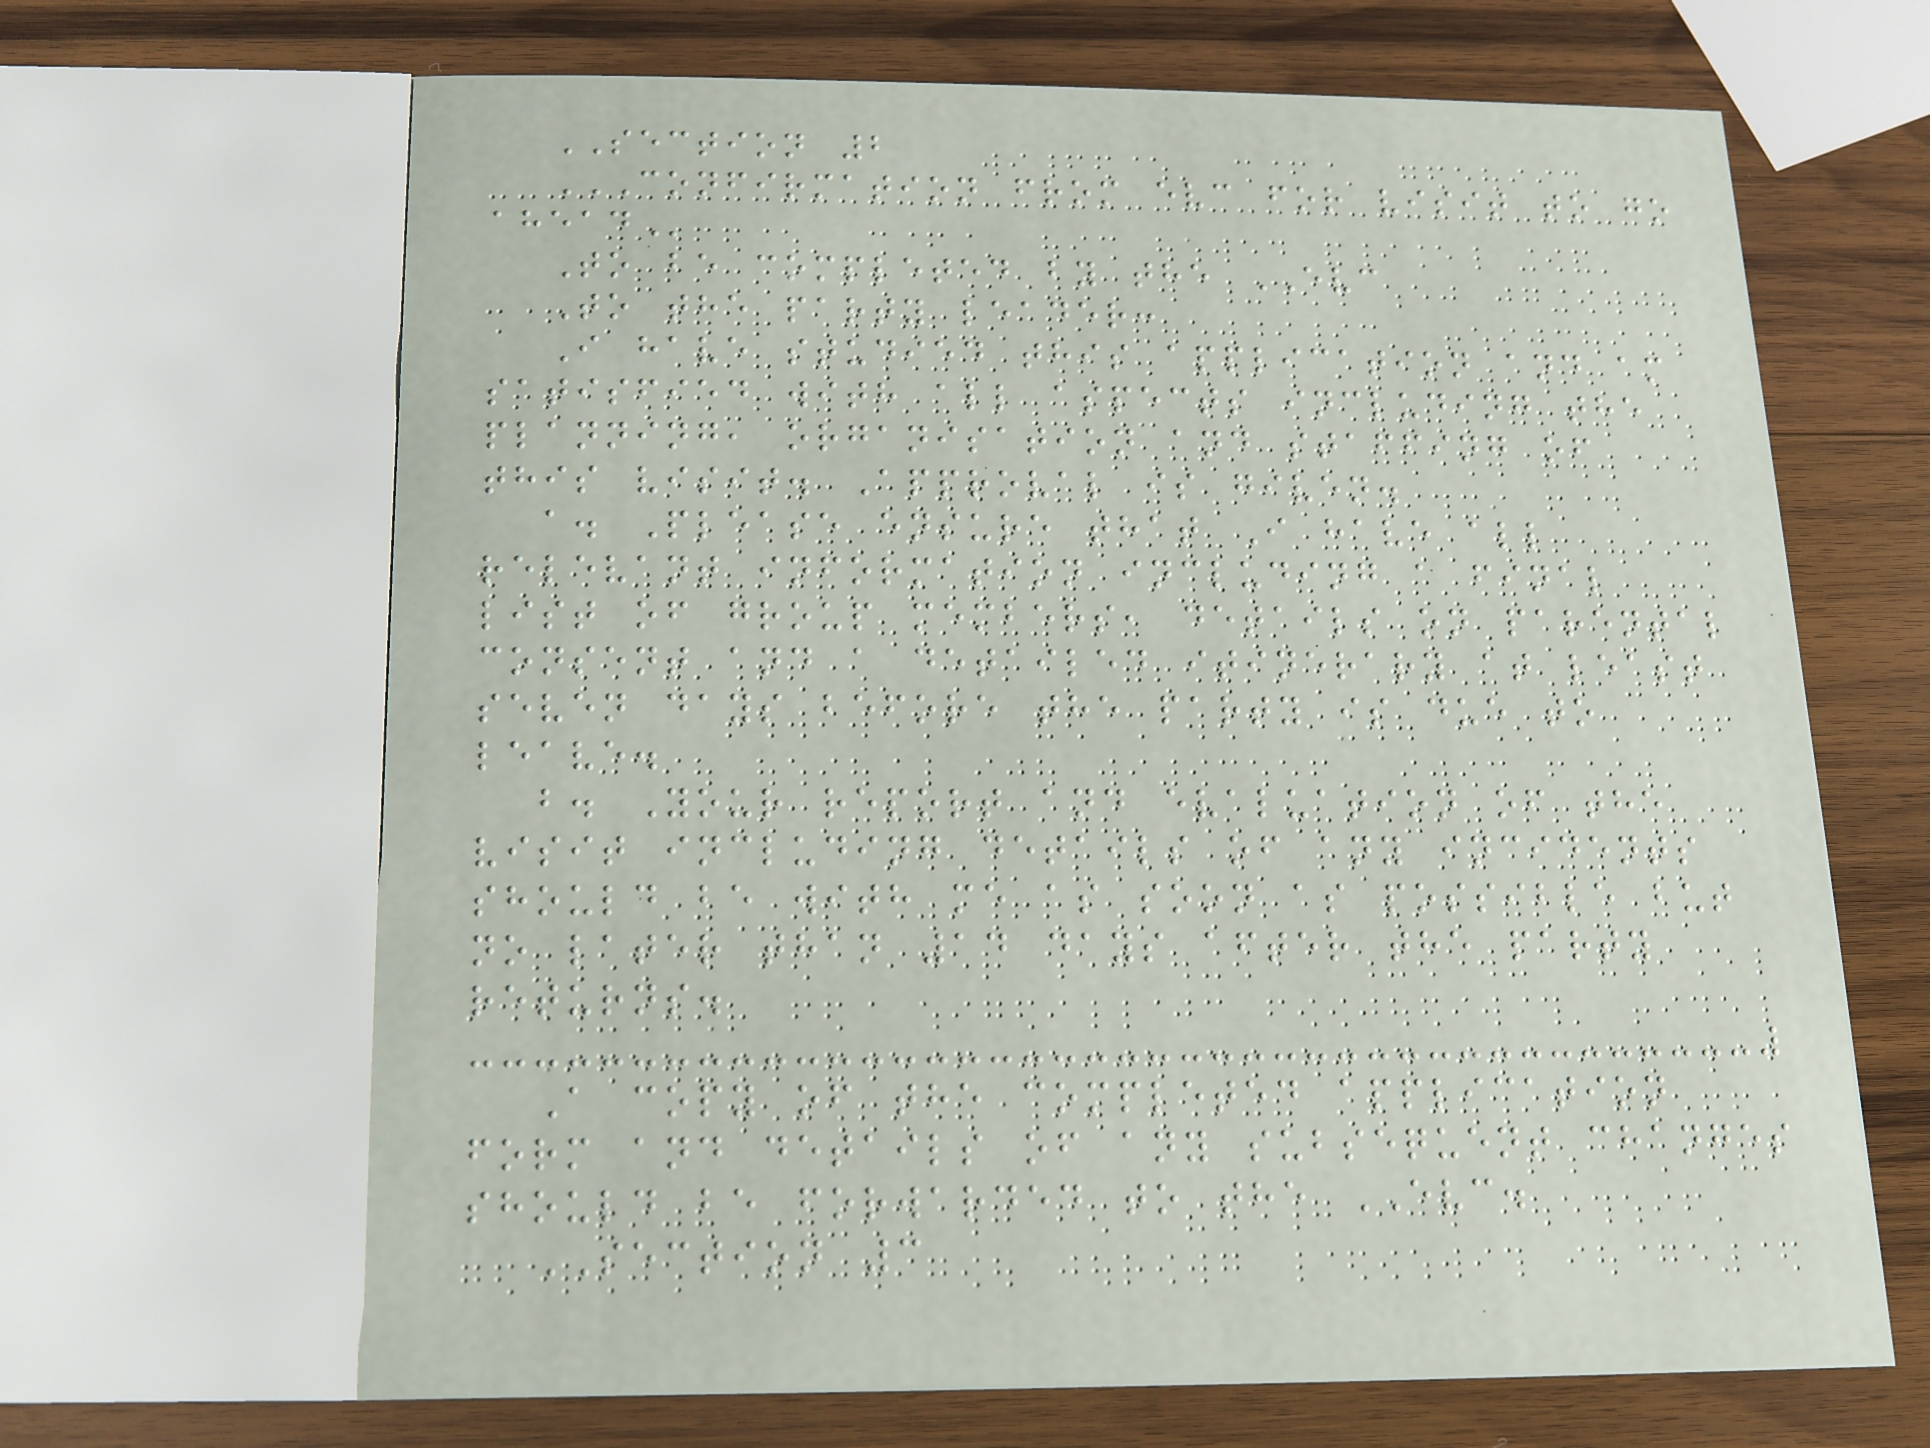SECTION 2
CONFIRMATION FROM EVC FOR VISIT TO GO
AHEAD
To be completed by the EVC
To the party leader:
I have studied this application and am
satisfied with all aspects including the
planning, organisation and staffing of
this visit. Approval is given.
a. Please ensure that I have all
relevant information including a final
list of group members, details on parental
consent and a detailed itinerary at least
seven days before the party is due to
leave.
b. Your report and evaluation of the
visit including details of any incidents
should be with me as soon as possible but
no later than 14 days after the party
returns.
A copy of the completed application
form and details of any subsequent changes
should be forwarded to the EVC.
SECTION 3
